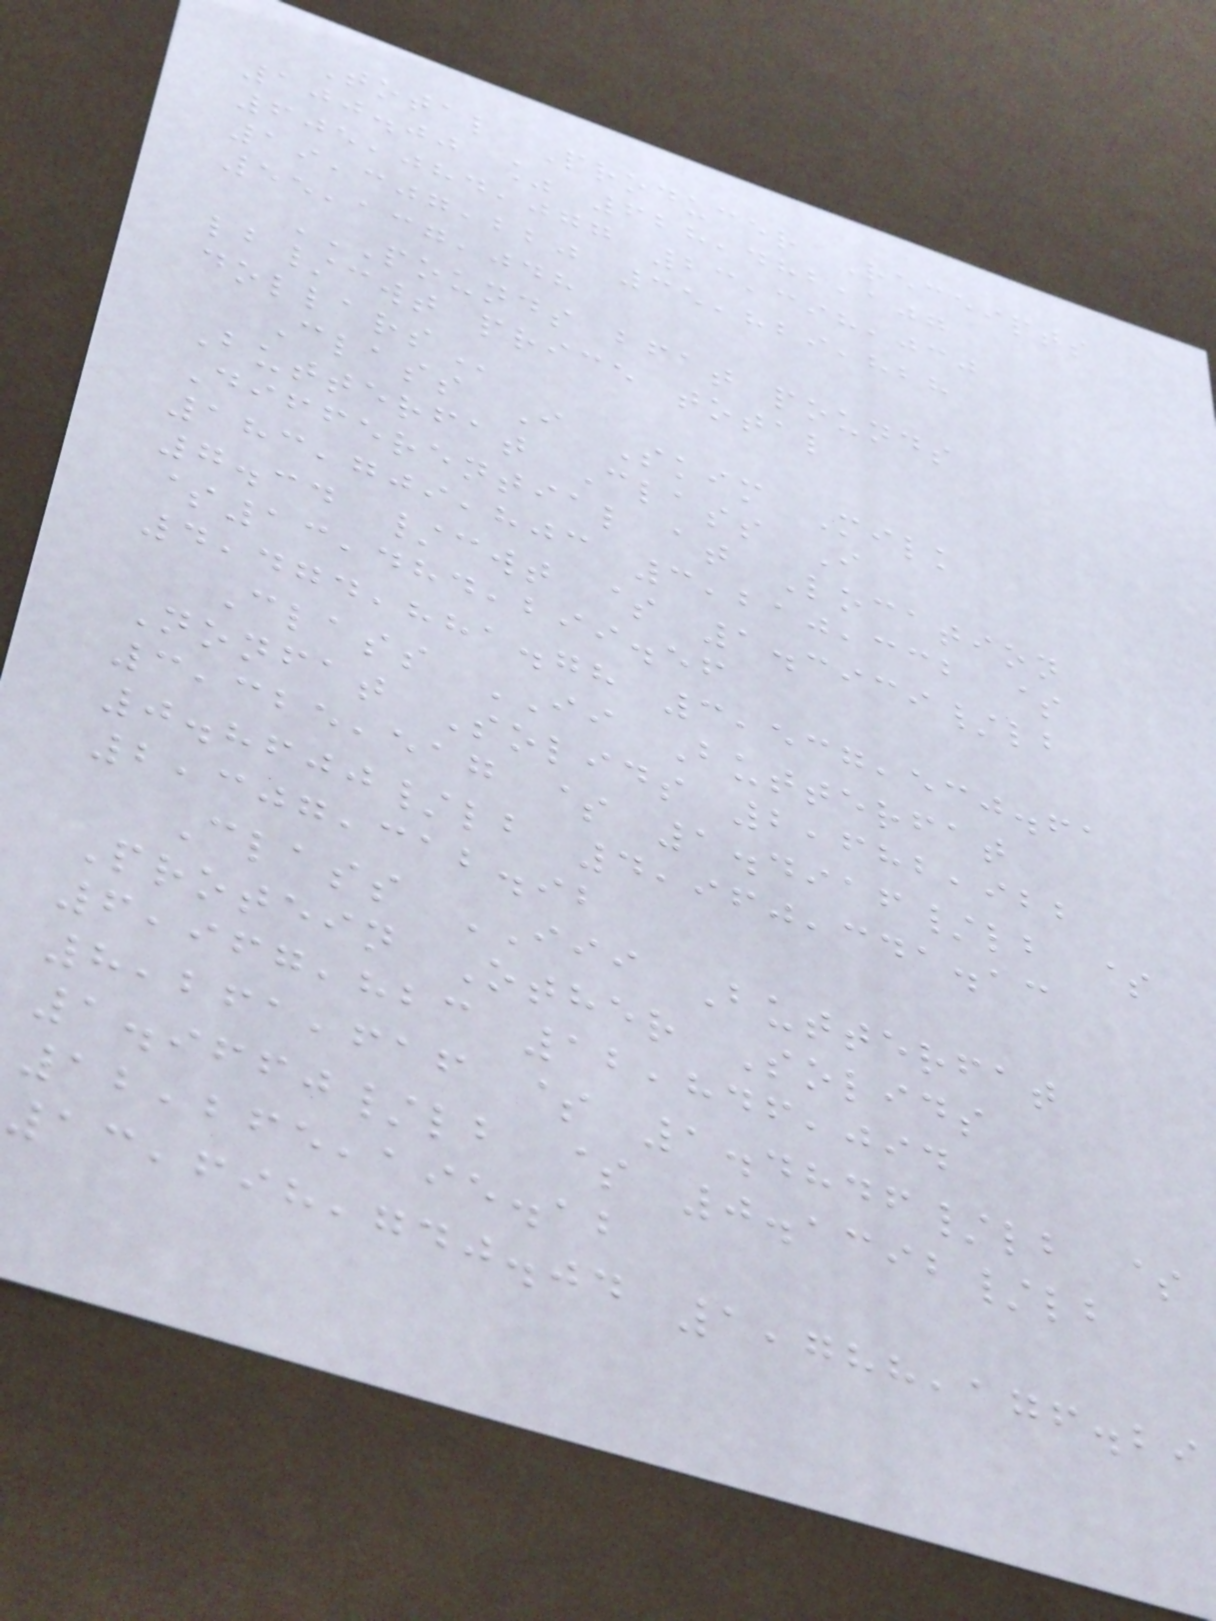Total Producer Receipts
100.00 % 628,482,107
605,084,077 23,398,030
19,307,220 35,829,828
55,137,048
POUNDS BFAT POUNDS
lb/cwt price total
Class I Skim Milk
Butterfat Class I
Differential at Location
183,709,803 3,210,332 $
7.34 /cwt $ 1.3939/lb
$13,484,299.56
4,474,881.78 3,537,530.61
Class II Butterfat
Nonfat Solids 2,682,922
3,325,517 $ 1.4916/lb $
0.8600/lb 4,960,341.13
2,307,312.92
Class III Butterfat
Protein Other Solids
6,967,823 12,846,094
8,261,616 $ 1.4846/lb $
1.9660/lb $ 0.1392/lb
12,265,195.12
13,698,740.04 1,788,176.29
